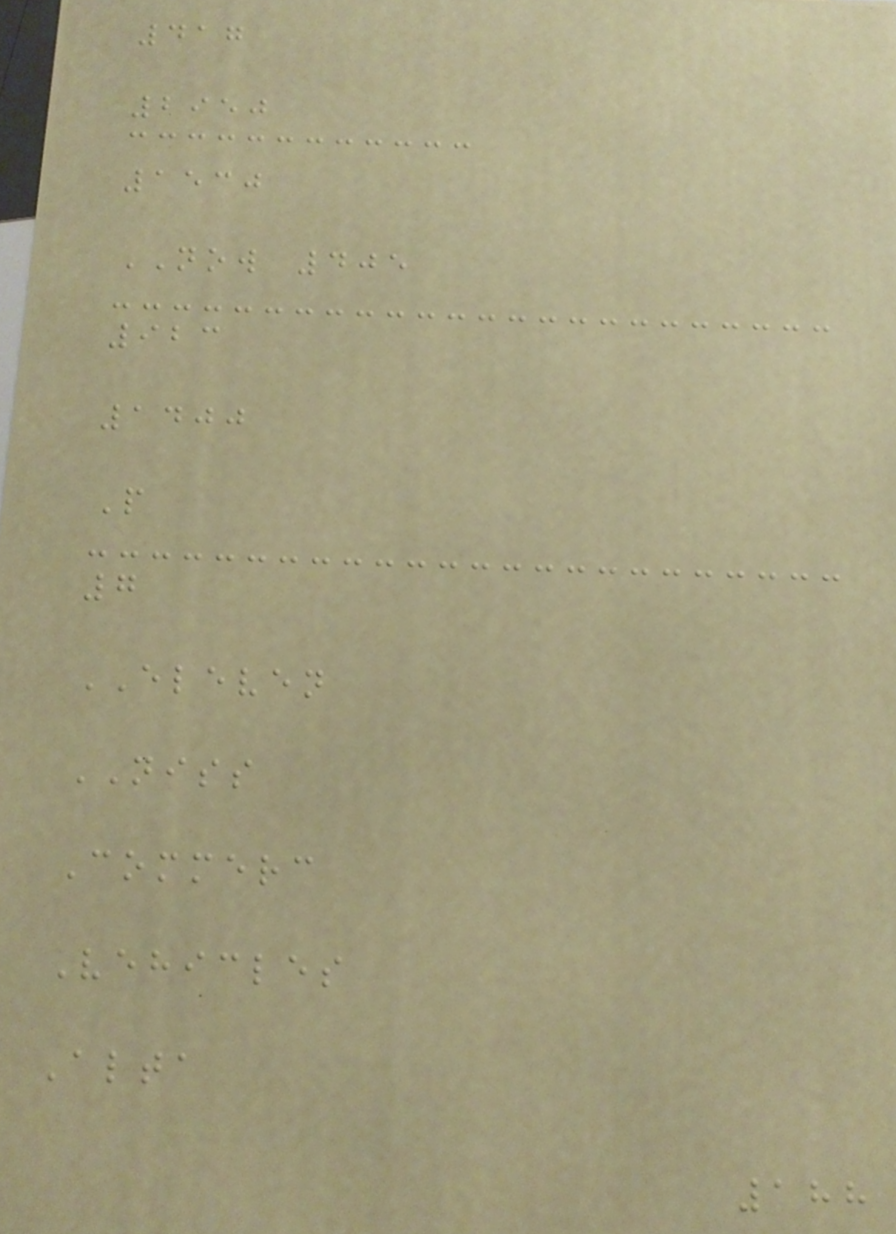417
2950
1530
NOW 405
923
1400
P
7
ELEVEN
NISS
Commerc
Vehicles
Alta
188
